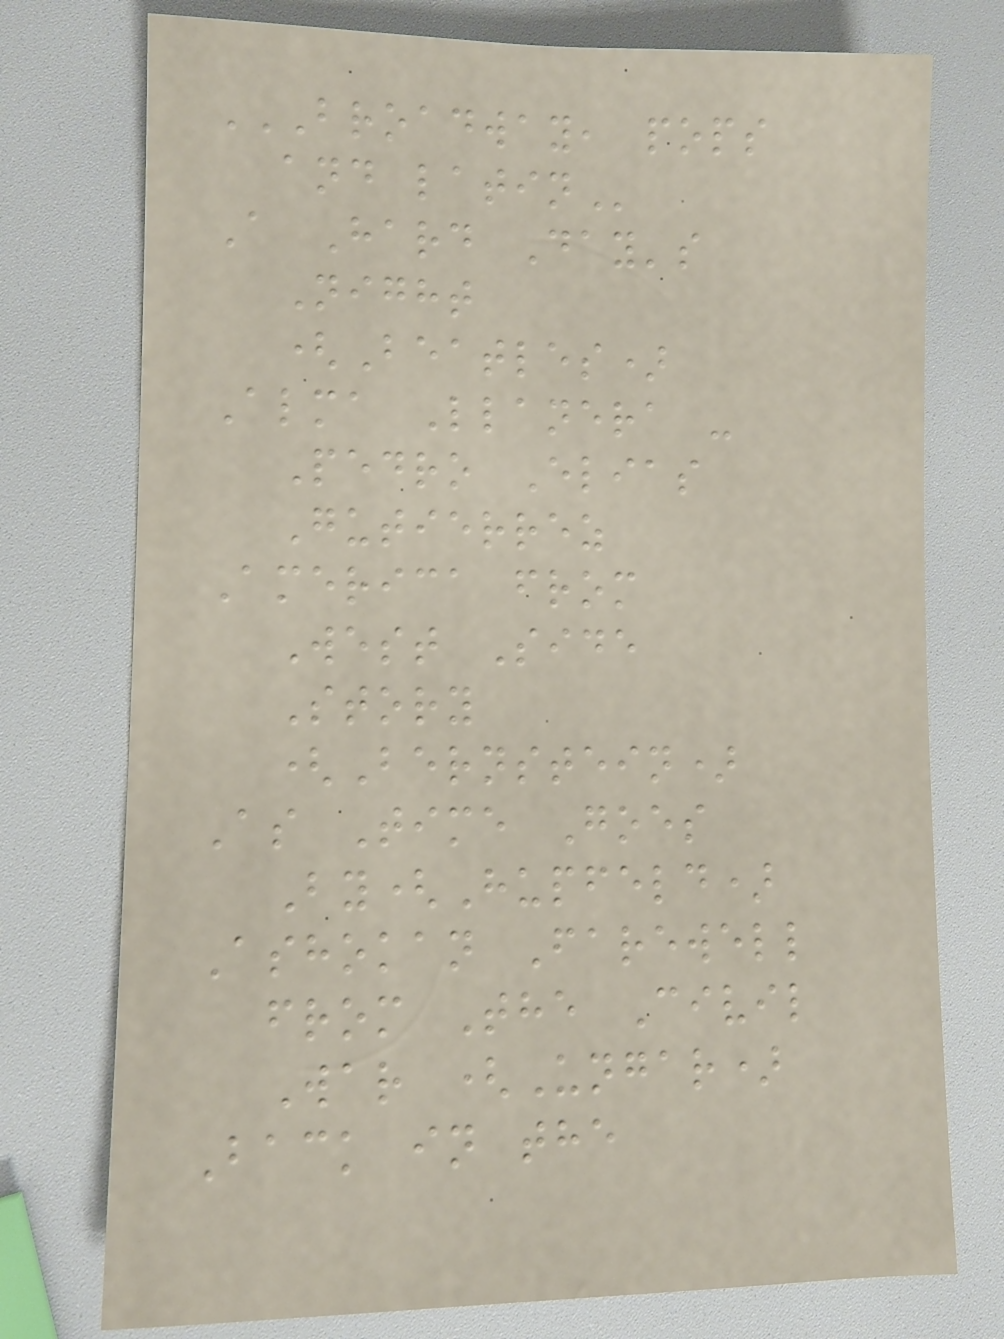BROADWAY, POPS
AND LATIN
A Hard Day's
Night
(Beatles)
Alma Llanera -
Pedro Elias
Gutierrez
America from
West Side
Story
(Bernstein)
As Time Goes
By(Hupfeld)
Ashokan Farewell
from The Civil
War (Ungar)
Back in the
